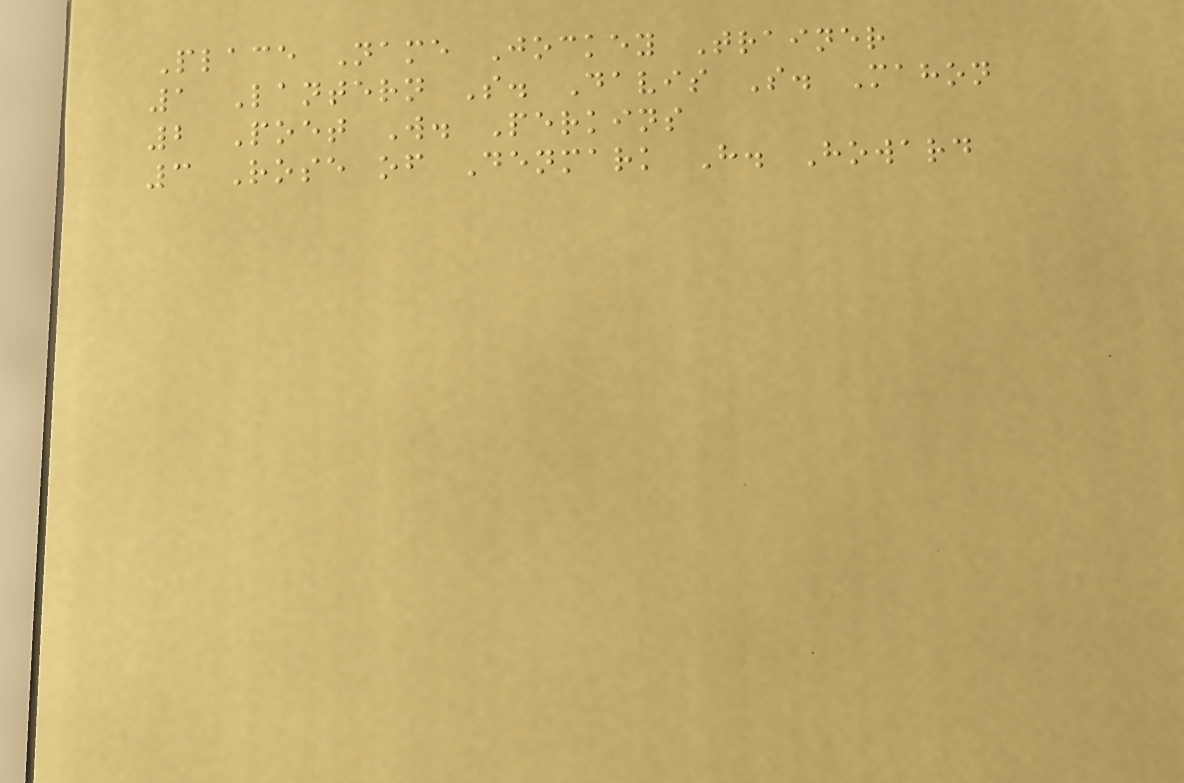Place Name Jockey Trainer
1 Lantern S. Davis S. Mahon
2 Poet W. Perkins
3 Rose of Denmark H. Howard
